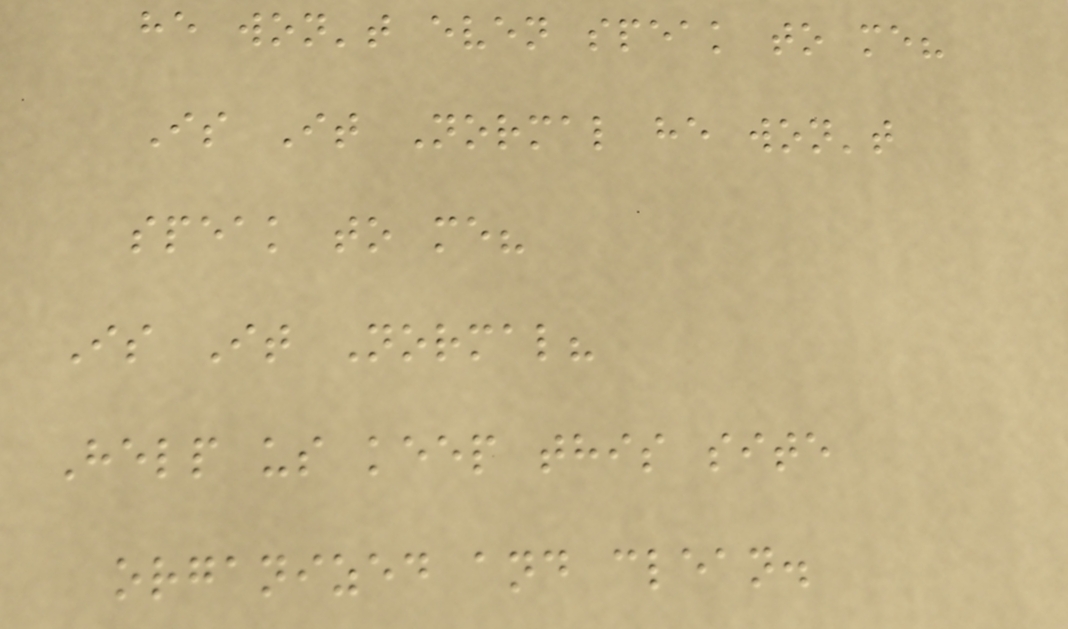he won't even speak to me?
Is It Normal he won't
speak to me?
Is It Normal?
Help us keep this site
organized and clean.
